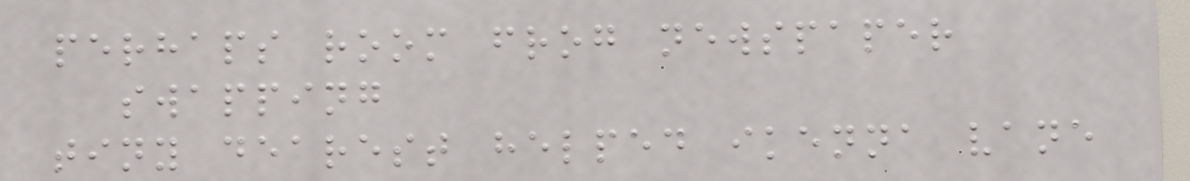perhaps room frog newspaper
swapping
tiny dearest helped ikenna vane
